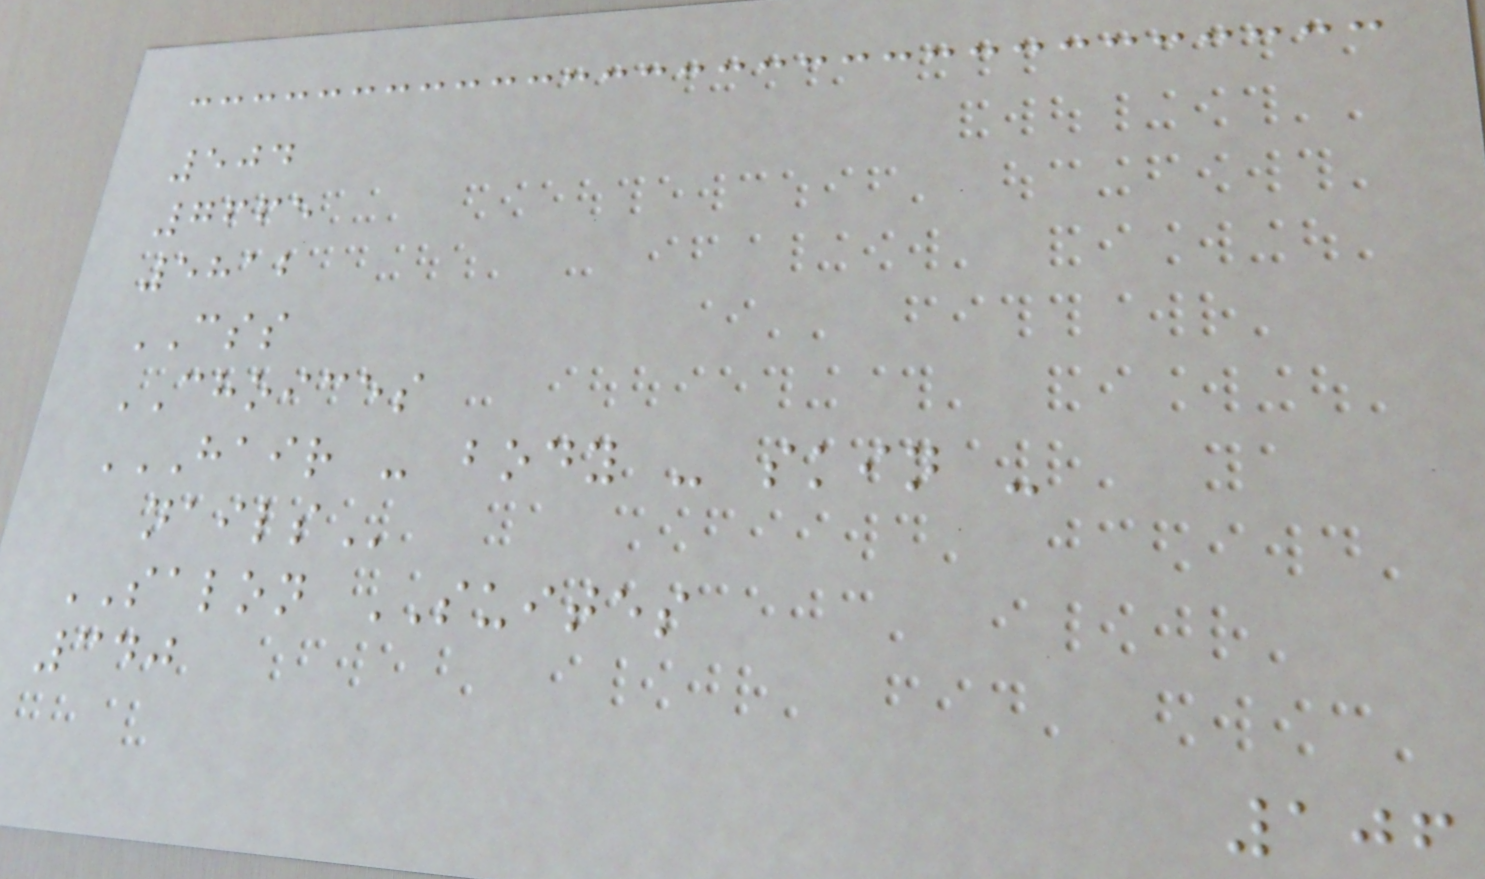504
7665
5812
CSS
CHOICES
HAIR - BODY - SKIN -
NAILS
SALON SUITES
340
106
